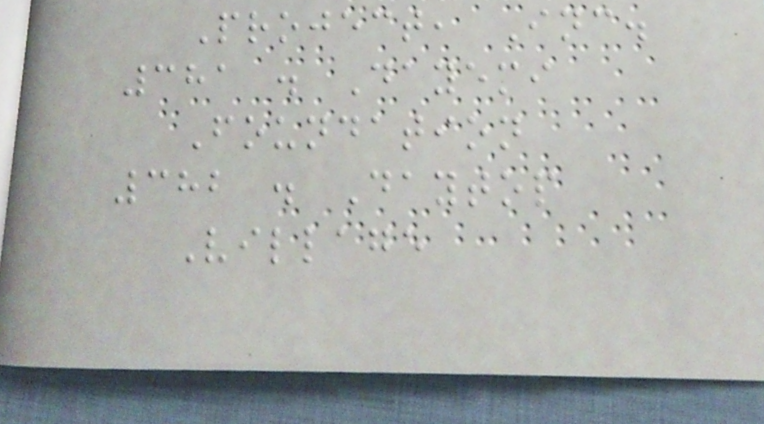Project, Inc.
381 . Dayemi
Foundation
382 . Daytop
Village
